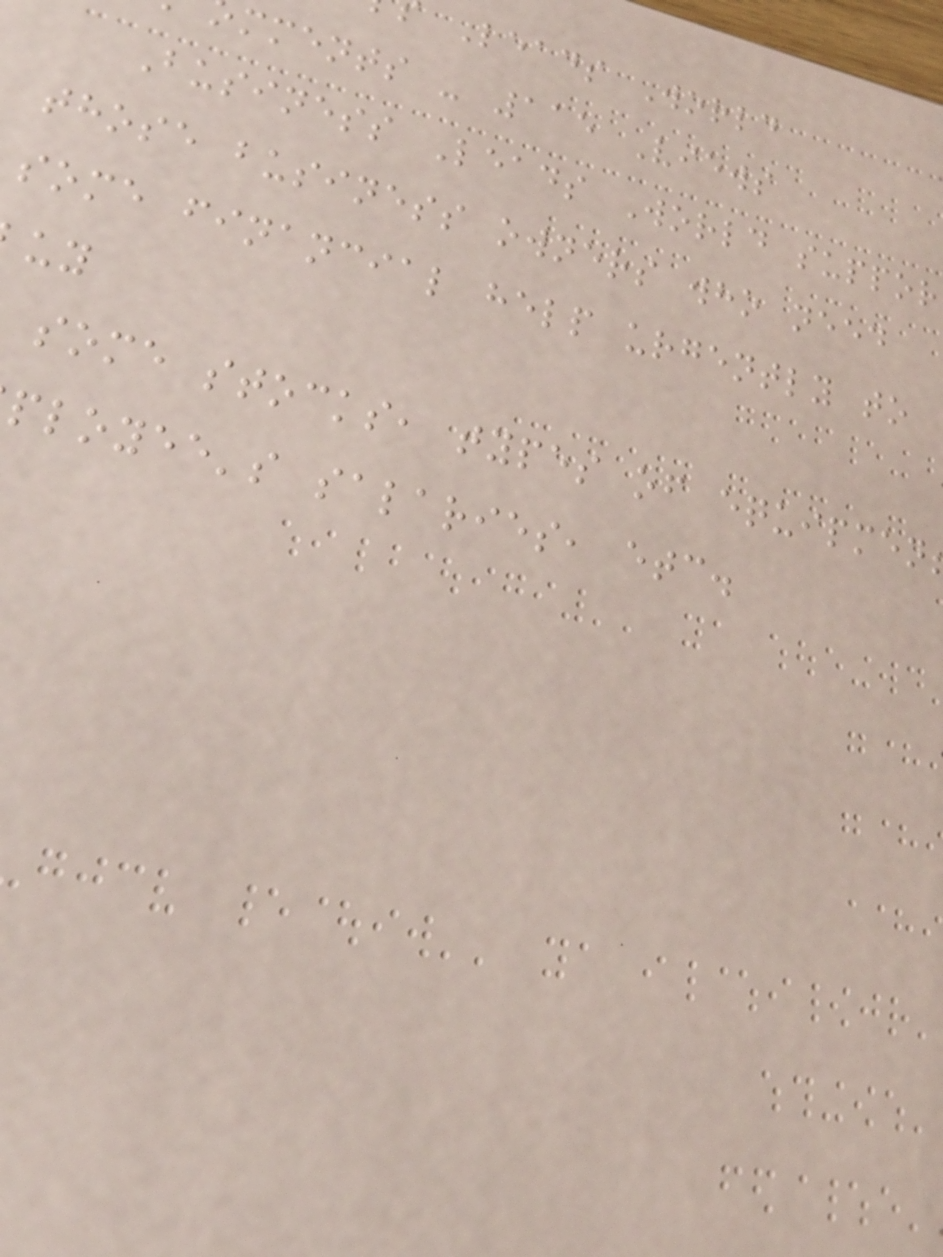Leads World
mments - 115 Views
Business Leads World suppor
those business owners who need
some financial help urgently to
some stocks, types of equipmen
ployee's salaries, etc.
